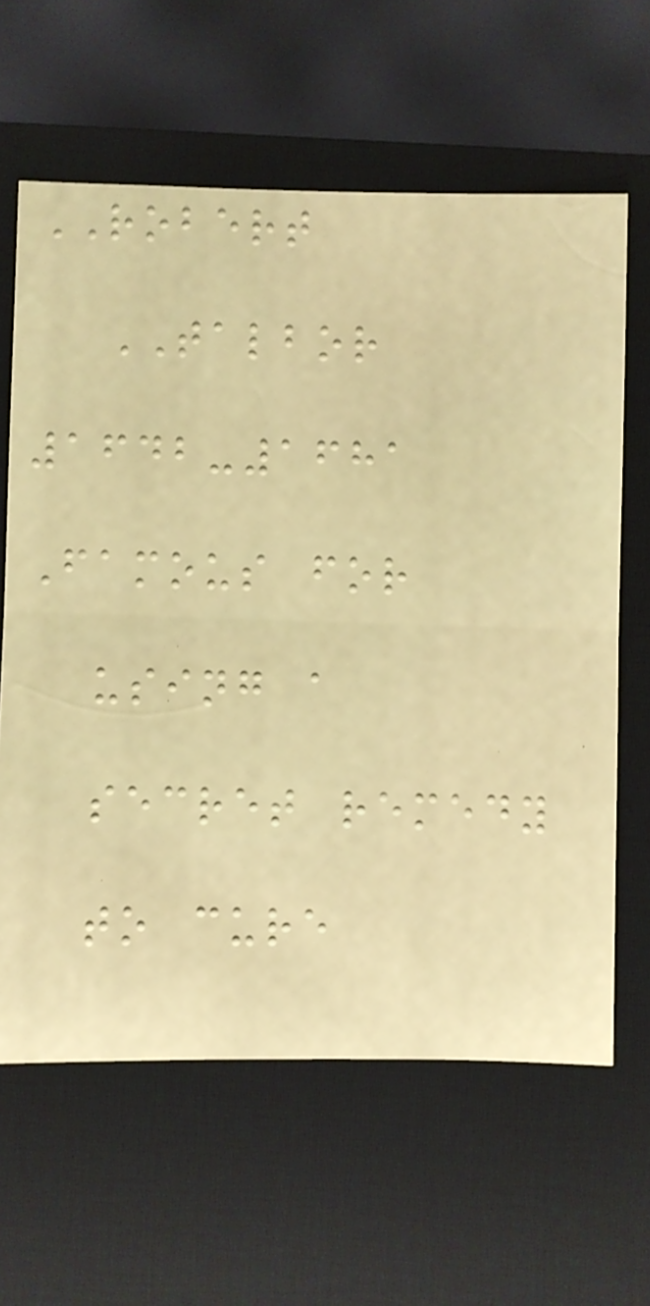ROBERT
TALBOR
1642-1681
Famous for
using a
secret remedy
to cure
